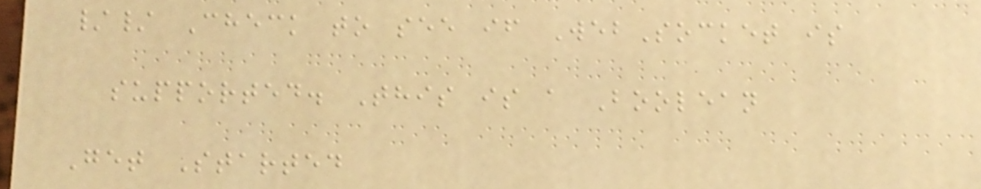// Check to see if WebSocket is
supported. This is a Boolean
Get Started
